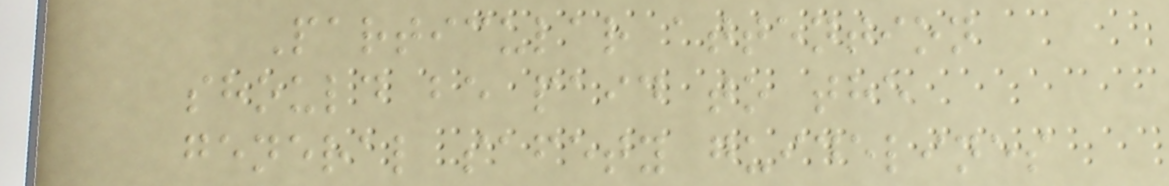Particular attention
should be paid to the
general safety guidelines
